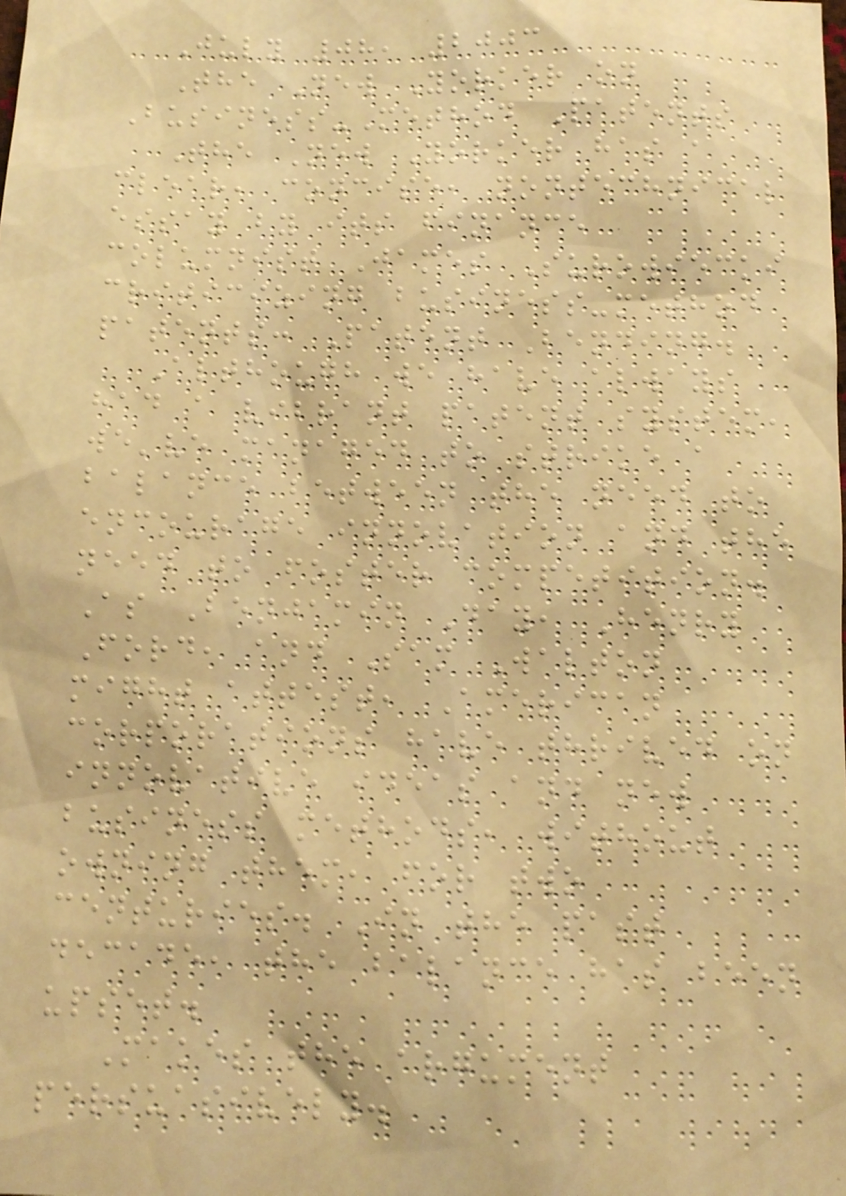July 08, 2003
The New Yorker on
Business-Method Patents
The New Yorker has a
clear, concise, nontechnical
essay by its finance
columnist James Surowiecki
criticizing business-method
patents: Patent Bending.
Although we have always
had a vibrant patent system,
we've managed to strike a
balance between the need to
encourage innovation and the
need to foster competition.
As Benjamin Day, Henry
Ford, and Sam Walton
might attest, American
corporations have thrived on
innovative ideas and new
business methods, without
owning them, for two
centuries. In the past
decade, the balance has been
upset.
Makes the argument
persuasively.
